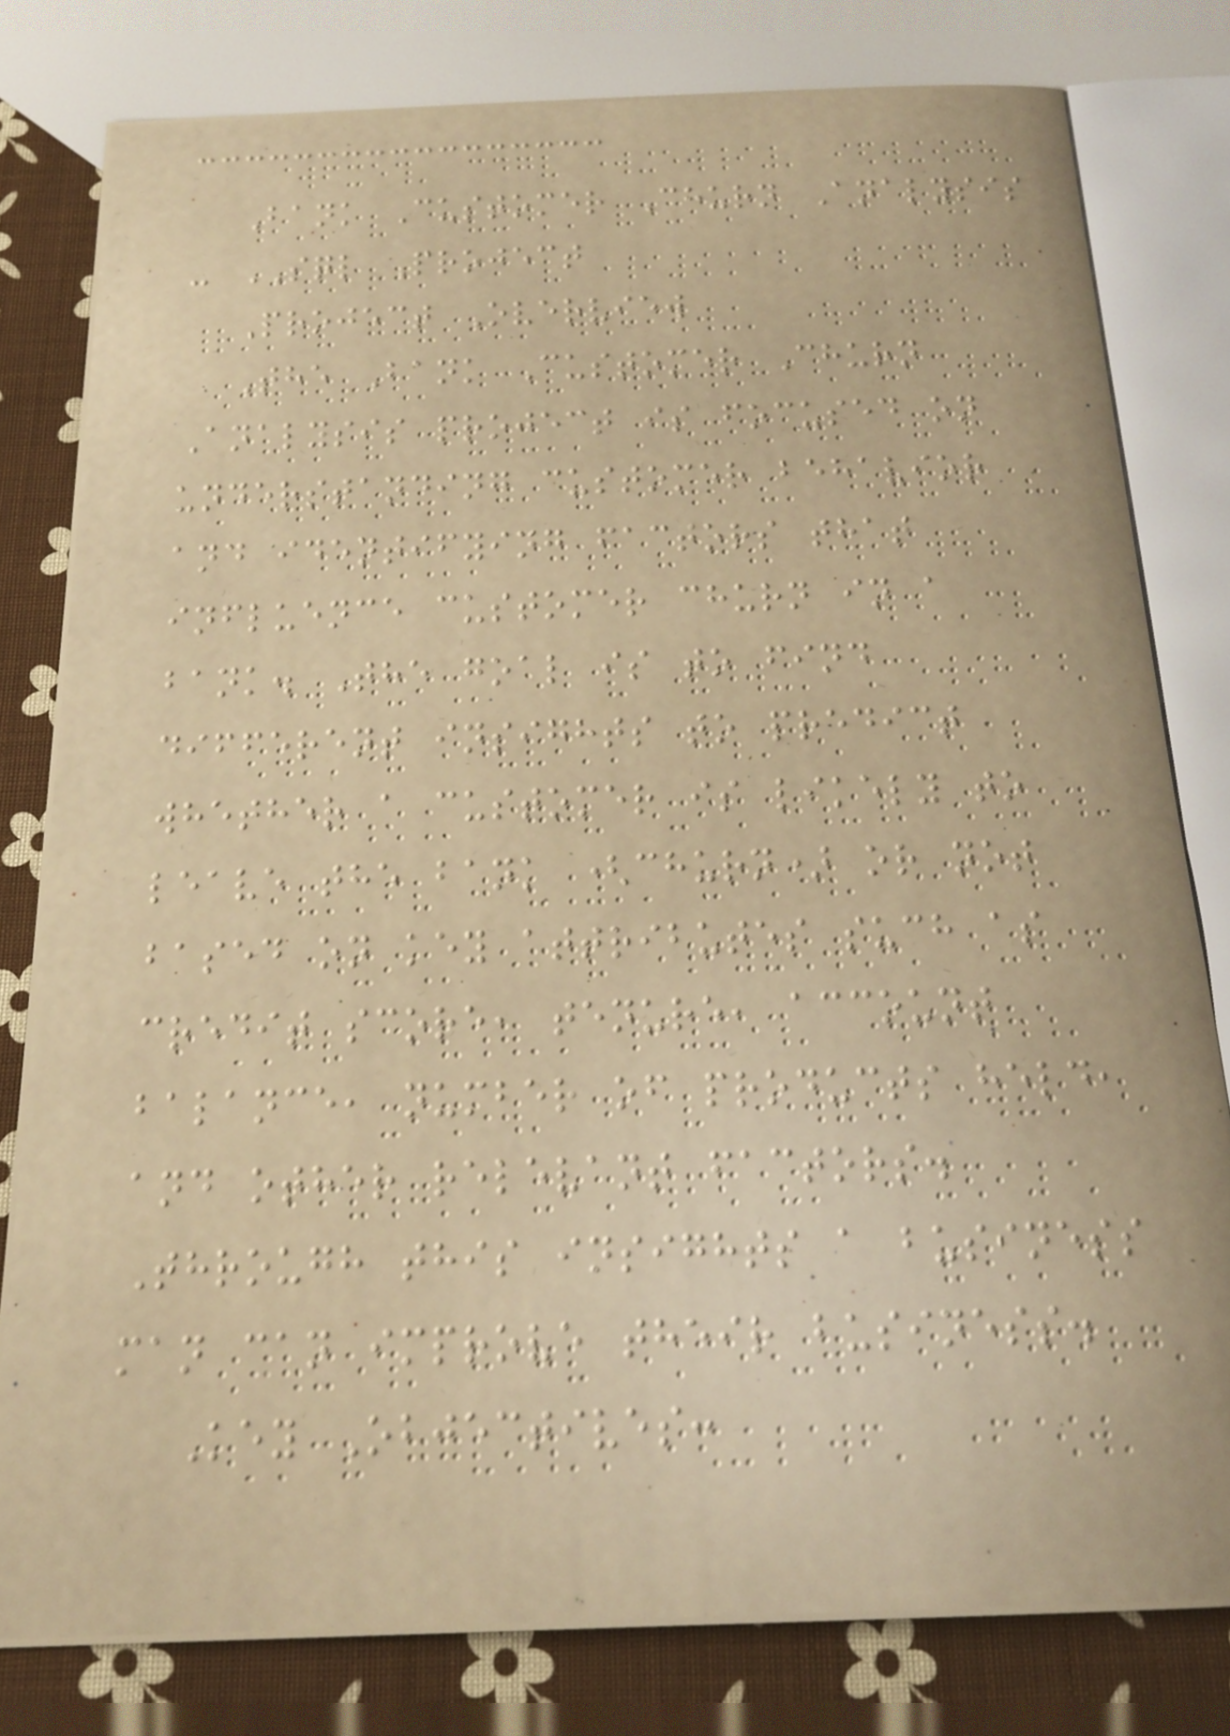Bank Customer Churn Analysis
- SQL Project
Project Overview
The Bank Customer Churn
Analysis project is focused on
understanding customer behavior
and identifying factors that
influence customer churn in a
bank. The goal is to find
different insights to predict
whether a customer is likely to
leave the bank (churn) or not
based on key attributes such as
credit score, tenure, account
balance, number of products held,
and other relevant factors.
Through this insights a business
man can improve their business.
Key Objectives:
